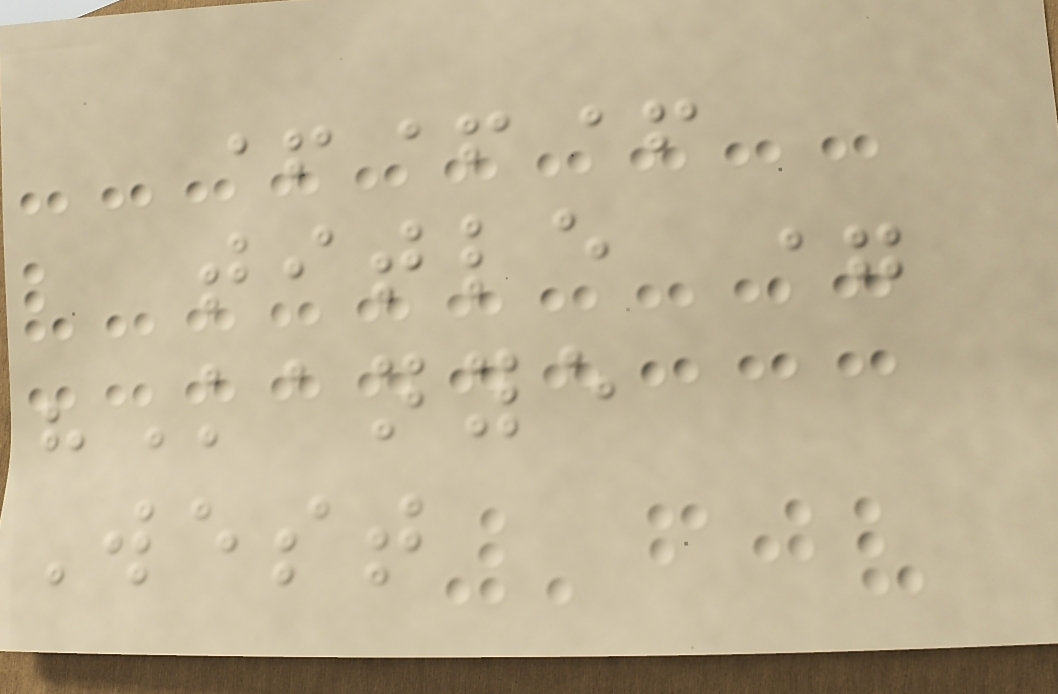+++
title =
"Kanye
West
